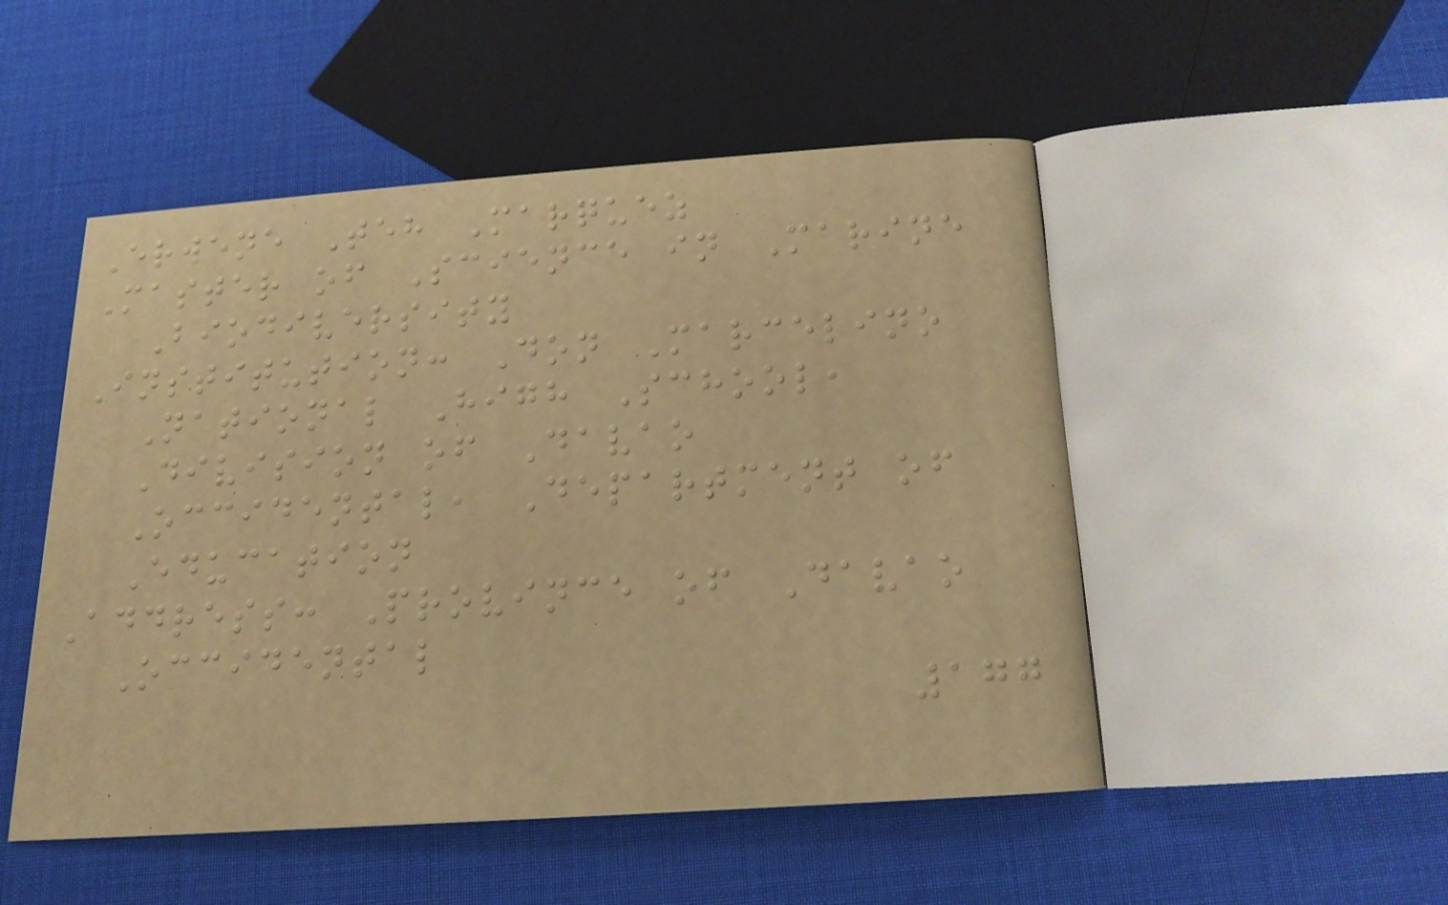Erwene Teh Marquez
Master of Science in Marine
Biodiversity
Institution: Don Marcelino
National High School,
Division of Davao
Occidental, Department of
Education
Address: Province of Davao
Occidental
177
